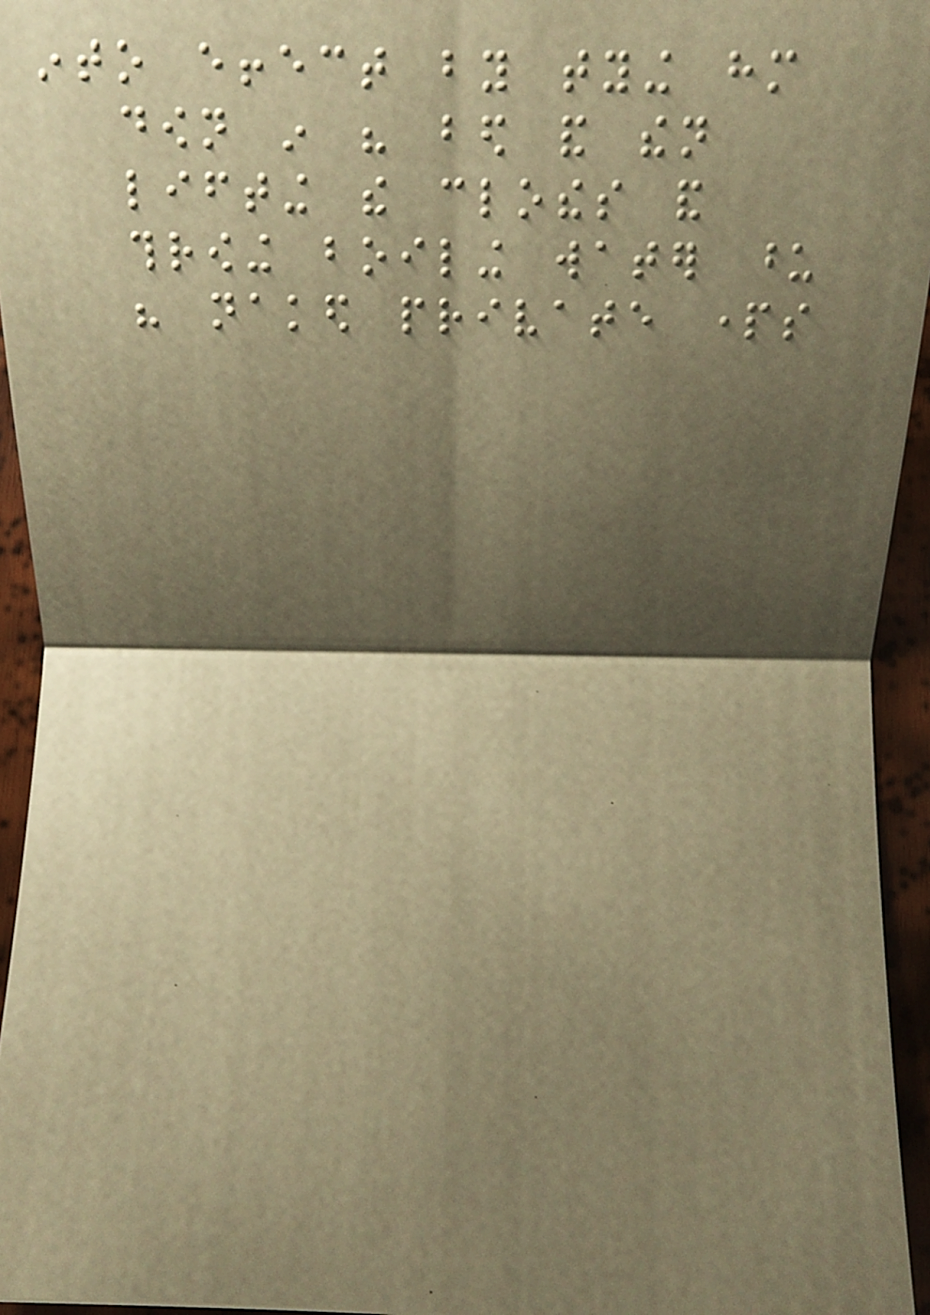into effect by tying him
down in his bed and then
lifting the clothes and
throwing boiling water upon
his naked private parts
